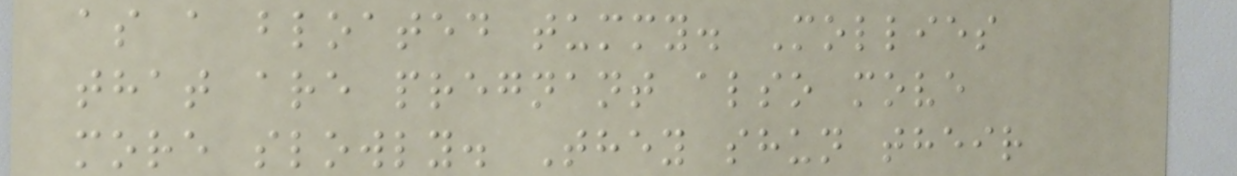as a bloated tummy. Mollies
that are pregnant also move
more slowly. They shun their
